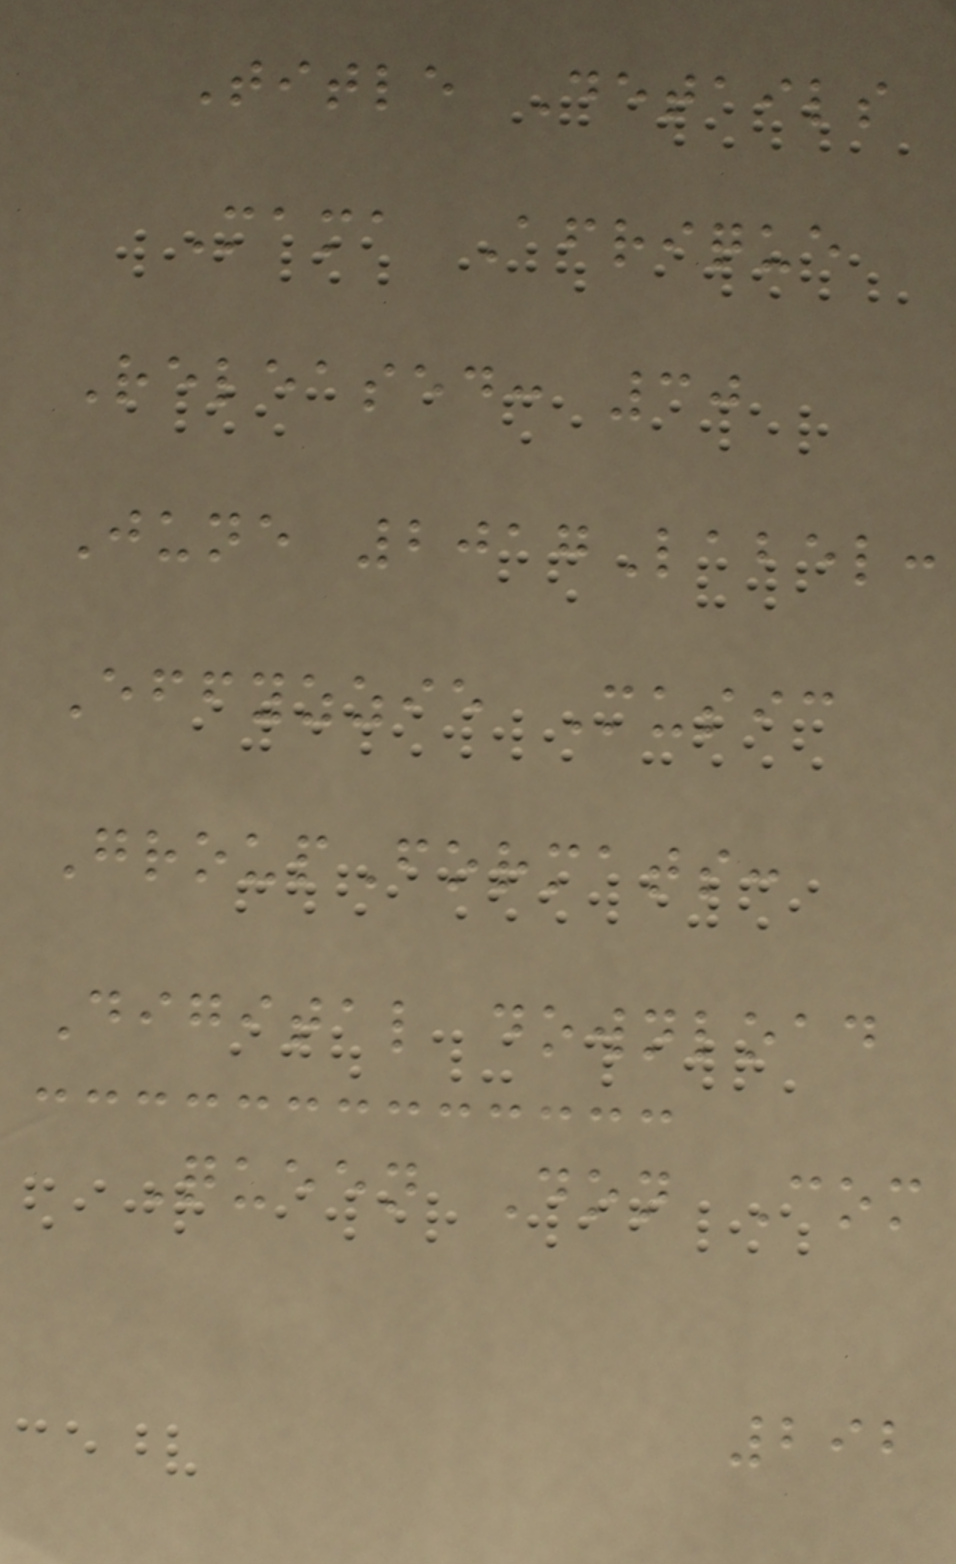Title Details
Mama Afrique
Released: 30
June 2017Label:
Effyzzie Music
GroupFormats:
Digital download
Queen Don Com
292
